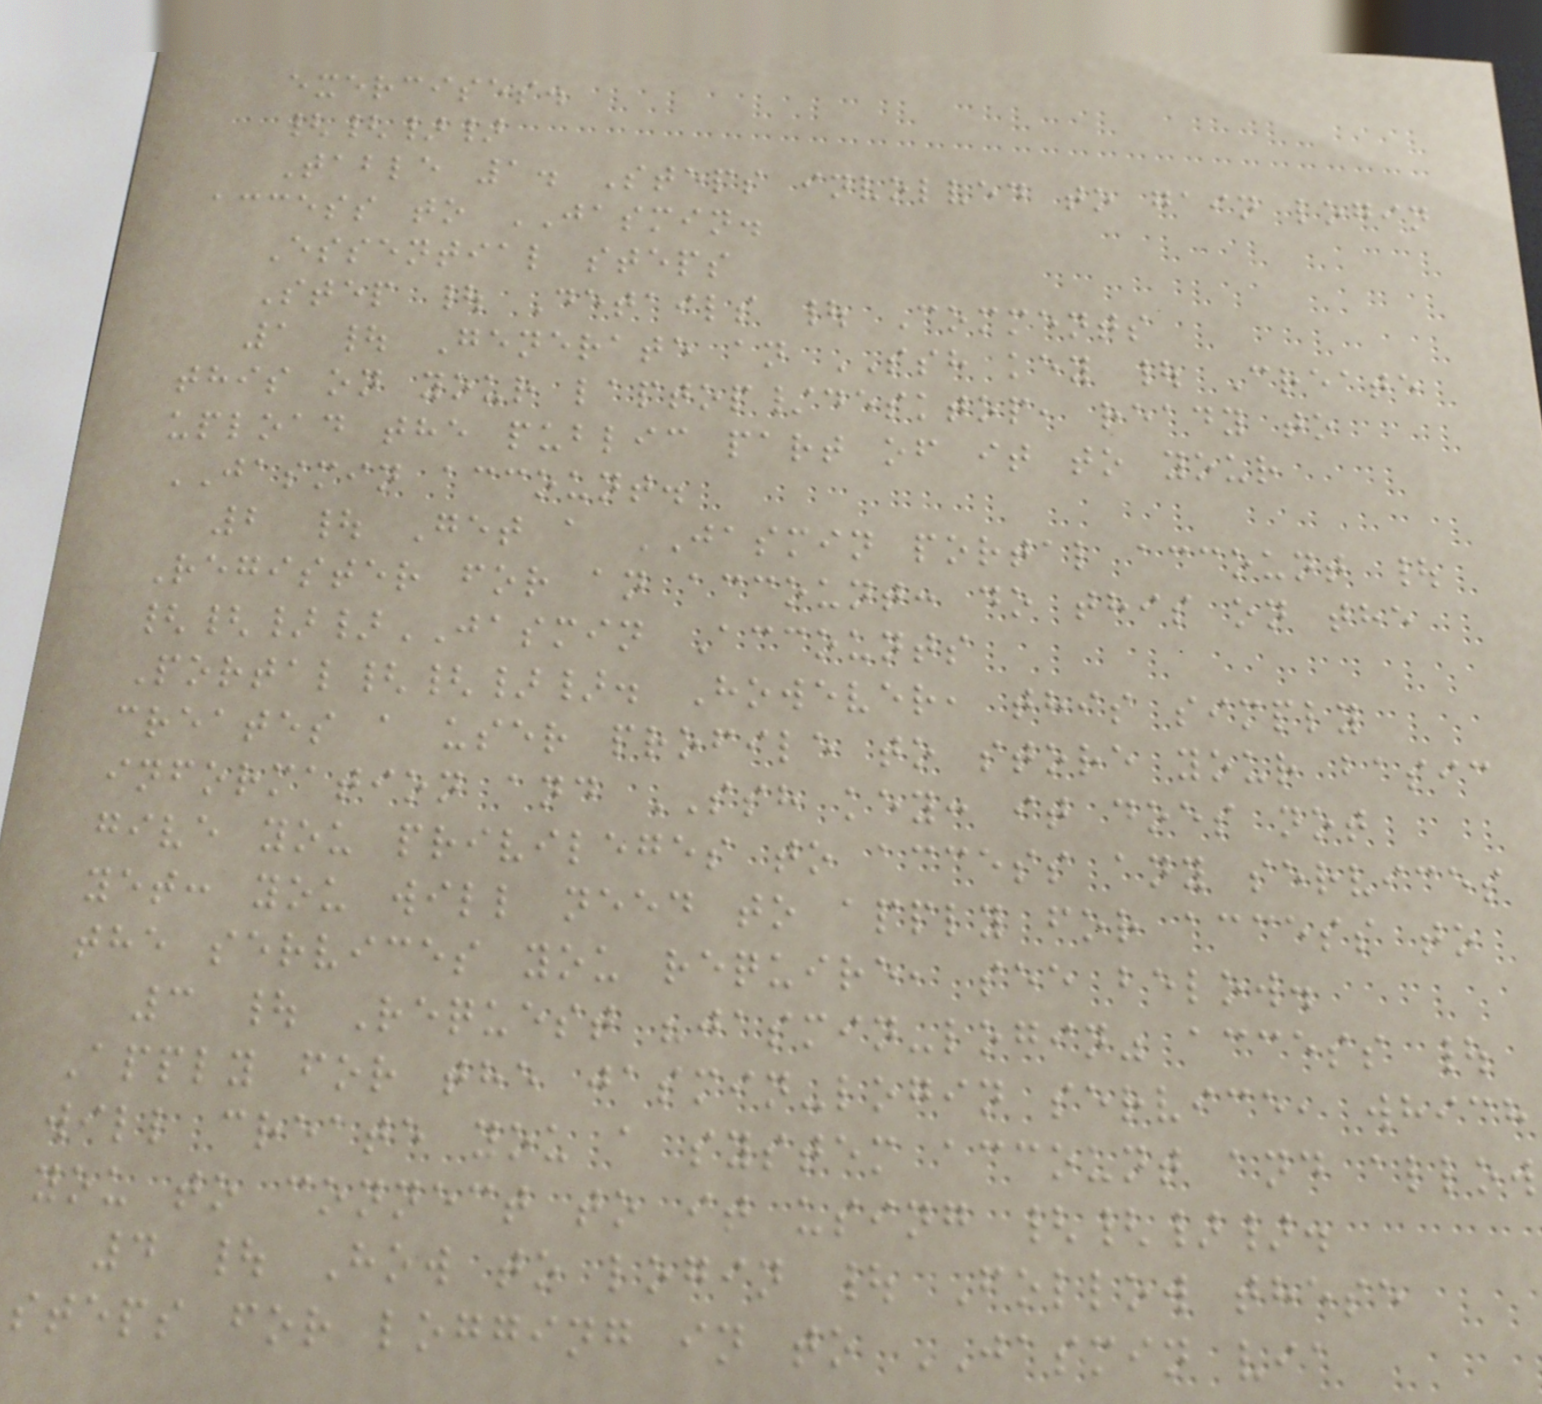exercises.
{{}}
Table 1. Steps involved to gain login
access to JASMIN.
Essential steps
Step | Details | Comments
1 | Generate an SSH key | Create
this on your laptop/desktop, ready to
upload the public part of it to your
JASMIN account.
2 | Get a JASMIN portal account |
Register for an account: do this on the
{{}}JASMIN Accounts
Portal{{}}. However, this simply
creates a user profile to store your basic
information and SSH key: it does not
give you privileges to access any services
yet: you will need to apply for access to
the services you require, see below.
3 | Request "jasmin-login" access |
Apply for the jasmin-login service, which
will create you a system account and allow
you to connect to it using {{}}.
4 | How to login | Follow these
steps for logging in to JASMIN via
